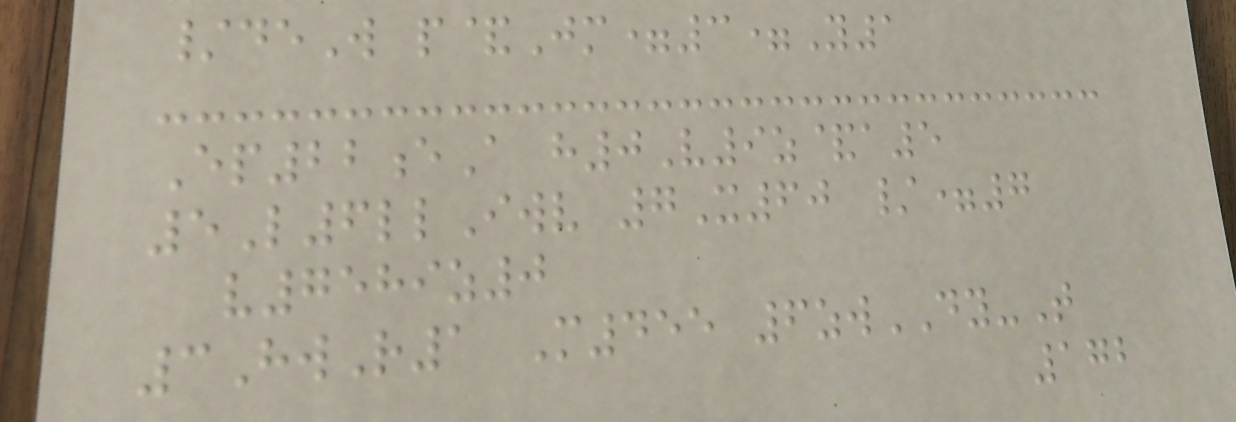/deW p&Jm=3=Y1
Ep22eA h0V9z&a5
5L6llIwv 7X60 /=7
v7589z0
3HwR1 M455 6zwDY-T
172
